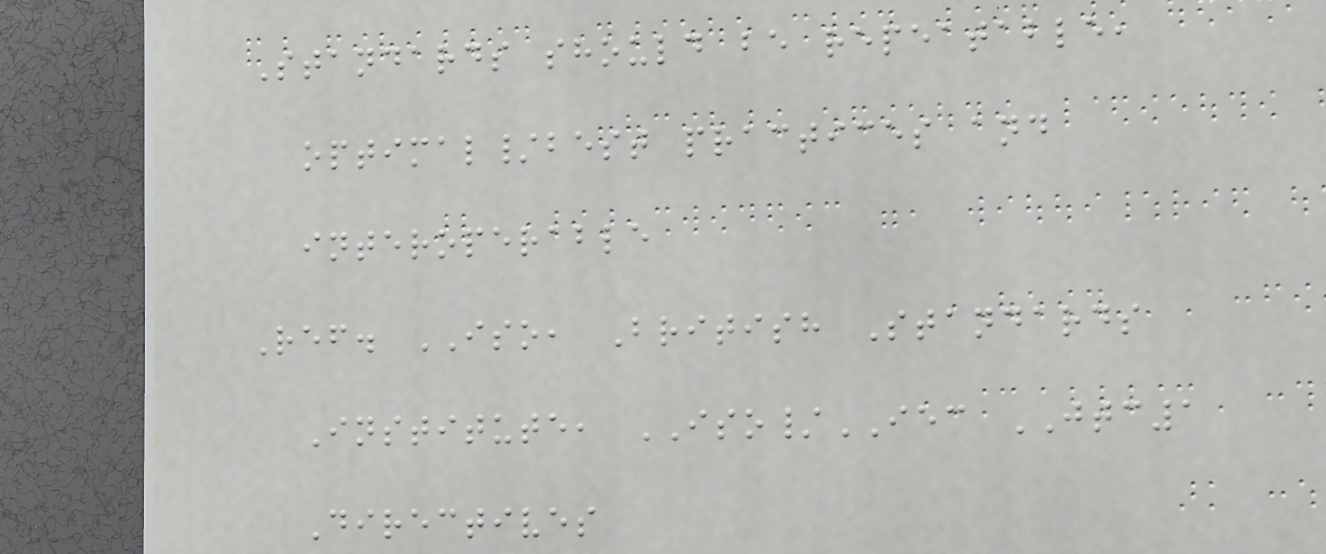Standards should be repeatable,
optimal/best practices and
interoperable
Ref. ISO, British Standards
Institute, ISO/IEC JTC1
Directives
